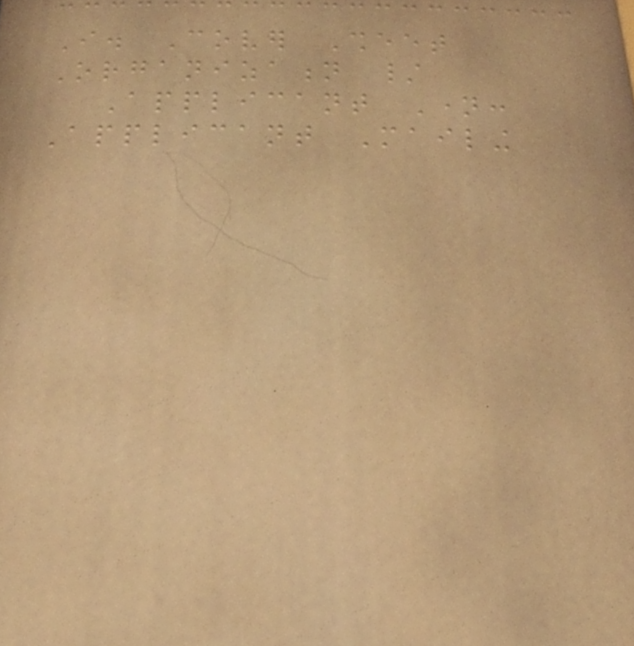I. Cover Sheet
Organization /
Applicant Name:
Applicant Mailing
